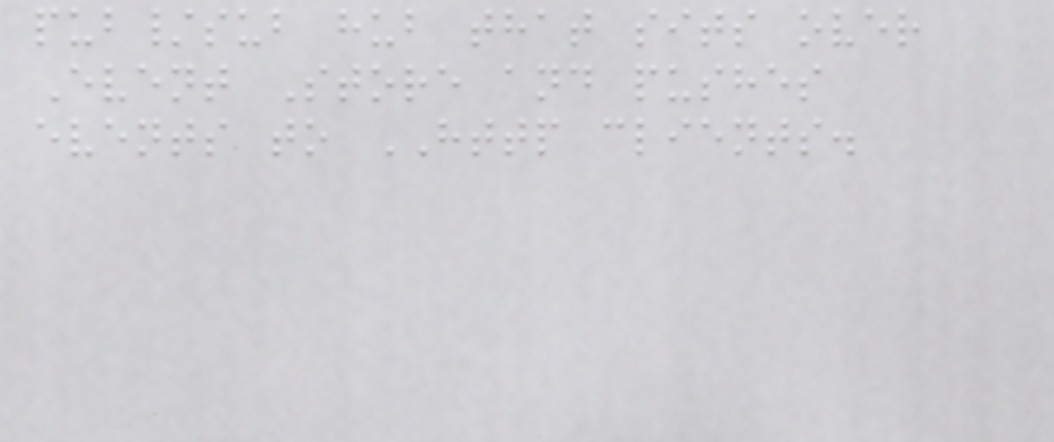pub/sub hub that sits over
Event Store and pushes
events to HTTP clients.
